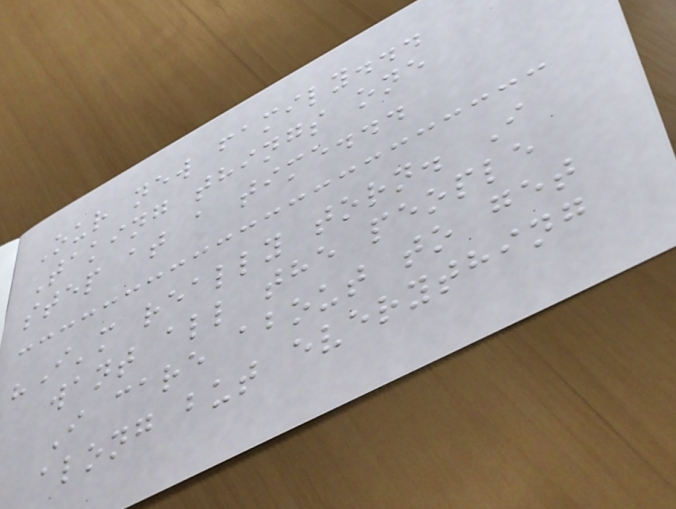Our new family...
Taking things one
step at a time...
"I'm really torn. I
want all the people
I care about to get
along but everything
